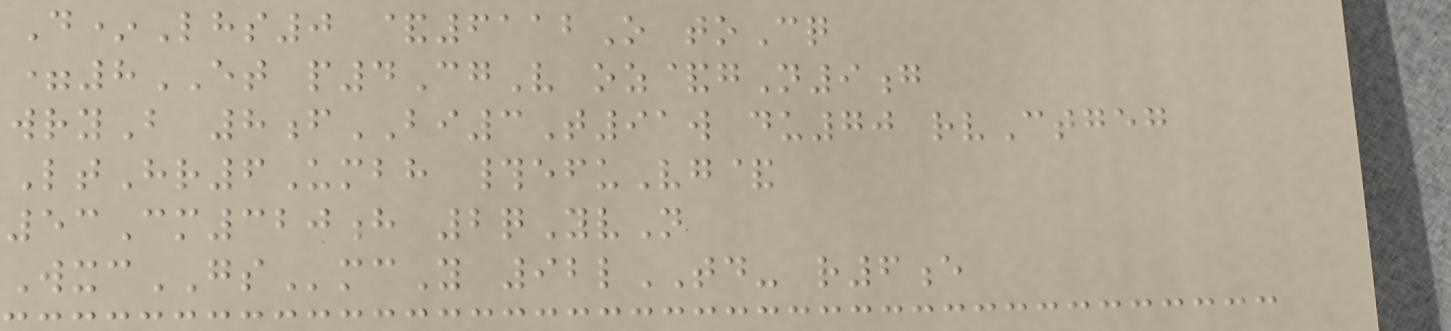D*Lhs0 &6112O toCq
=8ET p4CgV oz&gN9g
wryB 8fBI3T91w du70 rvCtgeg
LtHr6Umbh #efuVg&
53Cm320h 2qYvN
WxcGSmcY 92lTD- r6e
